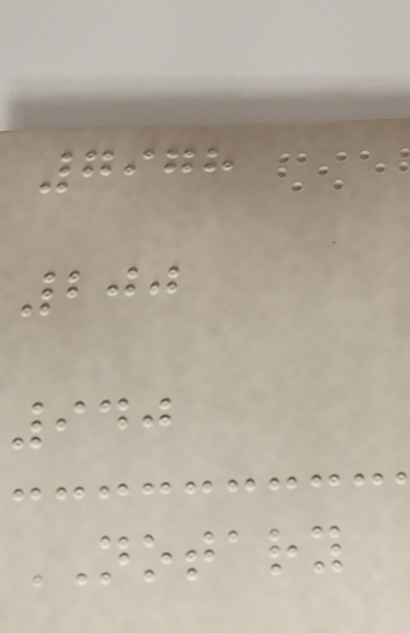7978
200
940
NOTARY
